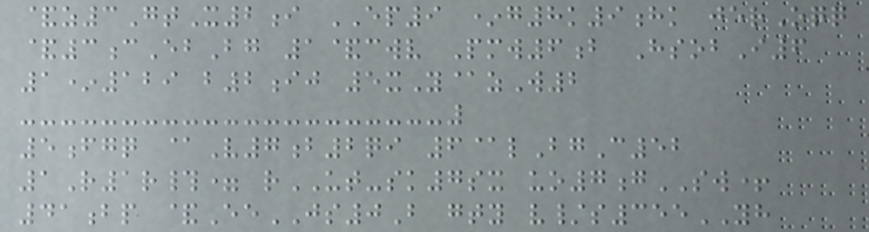&z3GtX2i EP9 *g8k9hk jerOqq
&3cEbBg 1&cwv Pmw6b HsobI6
1*129 b2ij 5xY@zW2
5fgq @V7b2qi 6@lBgC52
1R1r#= rUT-sk7sx uo7gSW+
41bp &EeJS0B gty v/s355YH
